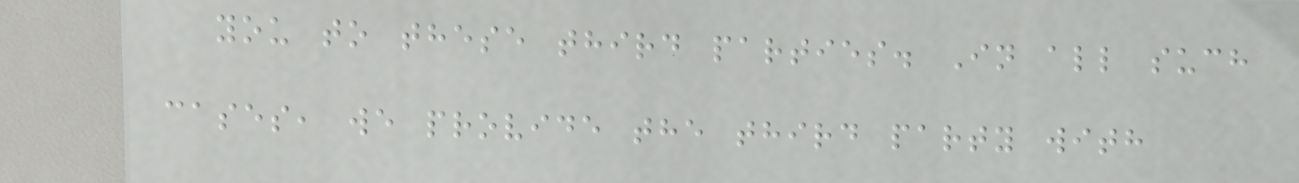you to these third parties. In all such
cases, we provide the third party with
